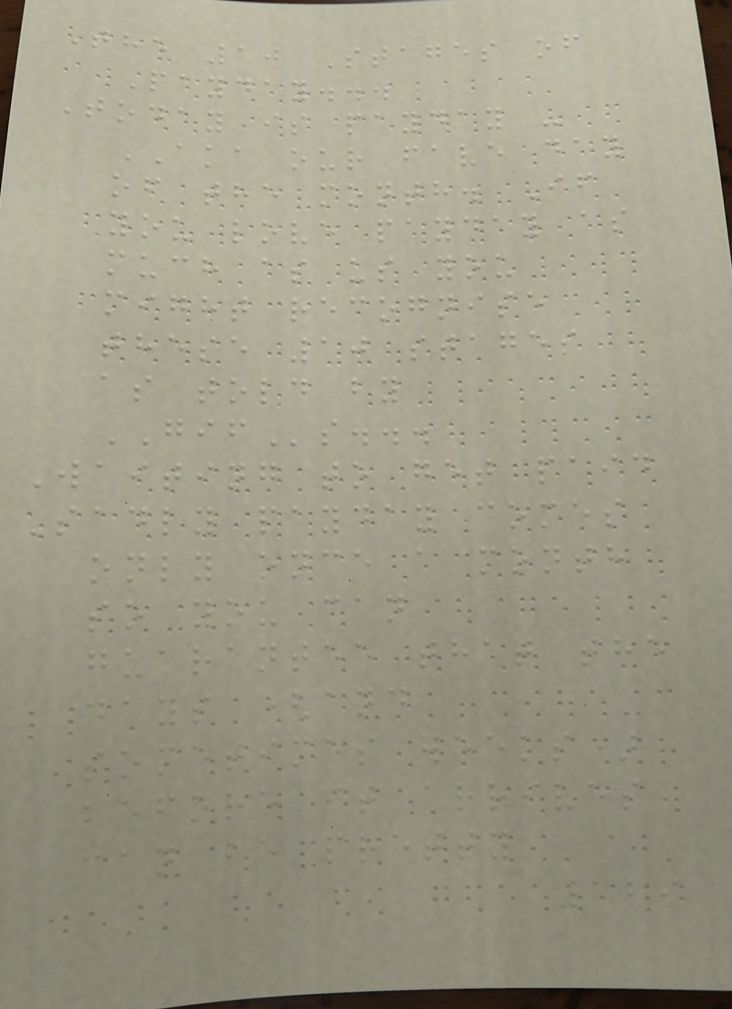The 10 Stages of
Payday...
Today is payday -
AKA our fave day
of the month. If
you love payday as
much as us you
might recognise
these 10 stages
as told by
GIFs...
Waiting to get paid
Sadly payday comes
only once a month
so you can
guarantee that the
days (and
sometimes weeks)
before it arrives
can be pretty
129
